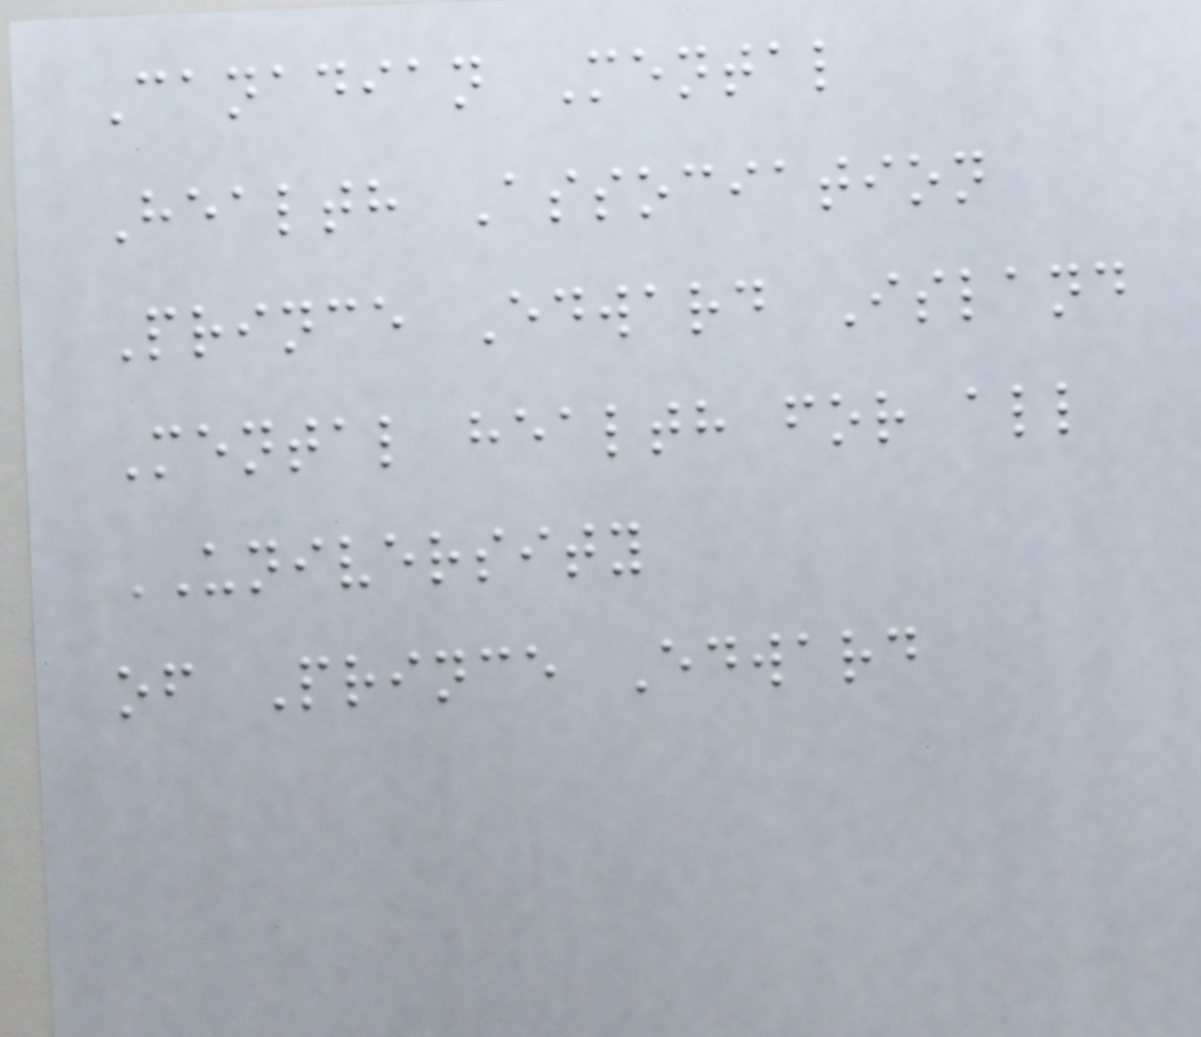Canadian Mental
Health Association
Prince Edward Island
Mental health for all
UNIVERSITY
of Prince Edward
